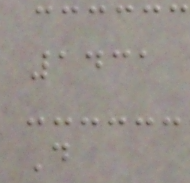1431
D
